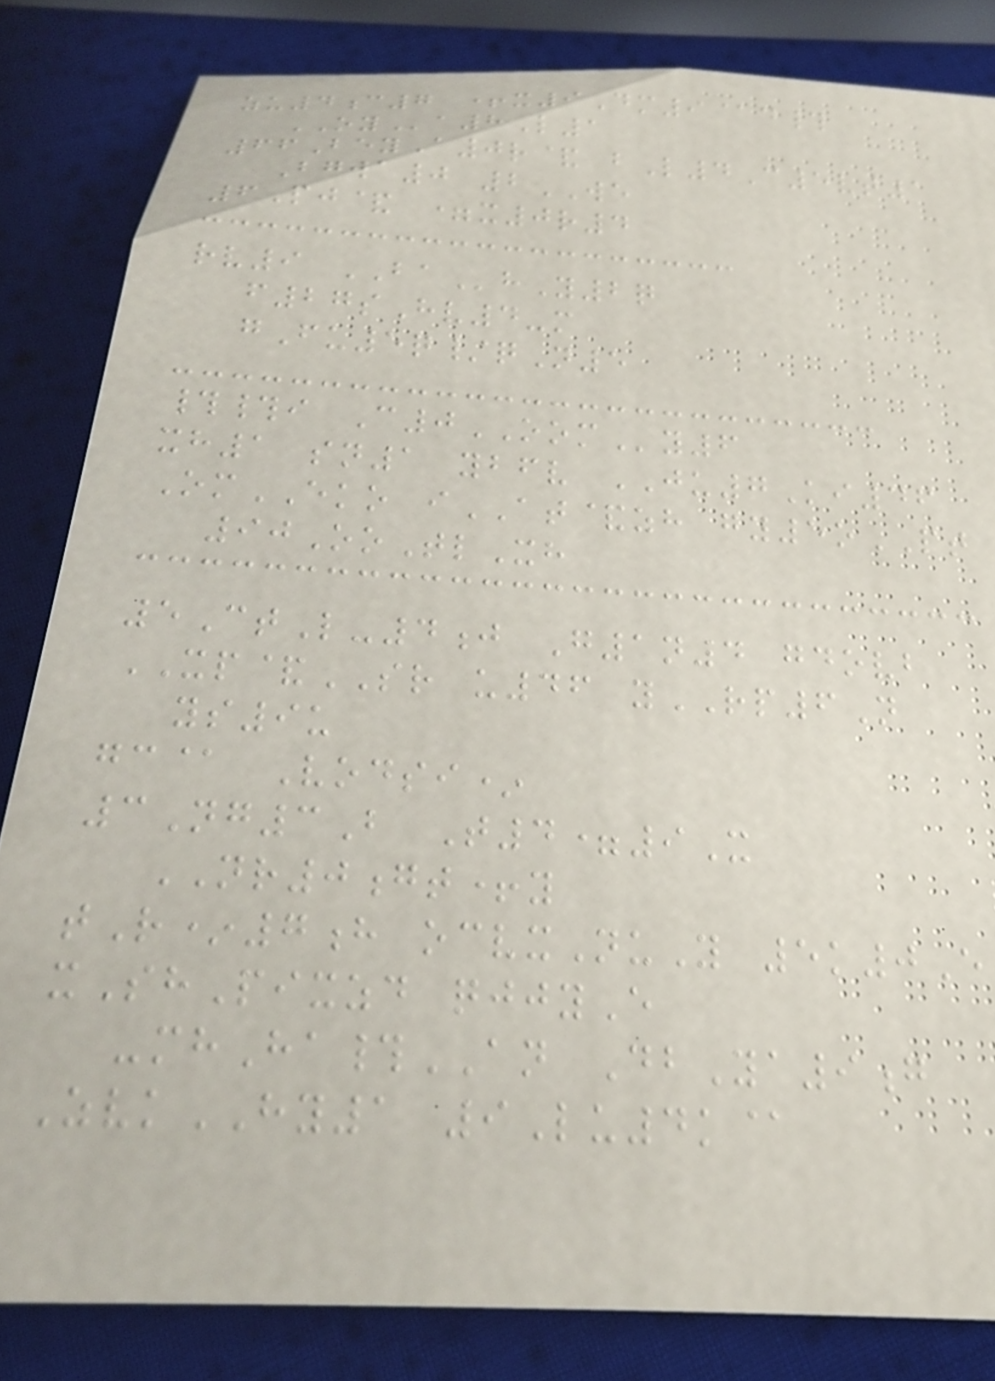zu4c7 +x9Dm9@d#
OYa8L1
66BeyA0r& bL4C5vt1
Bgwa0 2WE
6Pj& =x0r4
rv9 BAhY2q
f27sHv4-m
gFu5q/qN5
##i C0OOMy6
xh1 sn1 ybfv JU7Ki46
OmEKO iAT&zh gy5oPT
90OoTlXh
5CtL-4j G1n4 gdovb
XP&SR u46 yRP6N
ys9u
gc@ Vodsi*
3Ng3B T4=9X
NR0gt+y
tR*7h ocvxNuY 5k0E
xShPixzd qjjyE
-mhHa#AN DbYa9g
ZvkHY1 9Lu4k@
